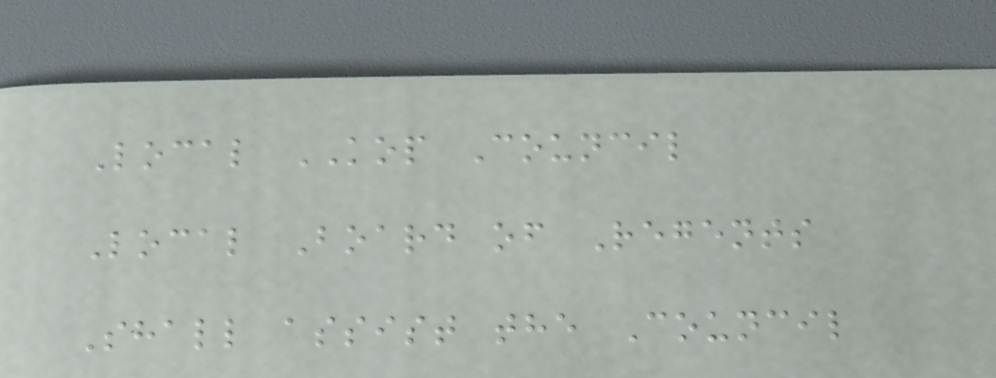Local KOP Council
Local Board of Regents
Shall assist the Council
